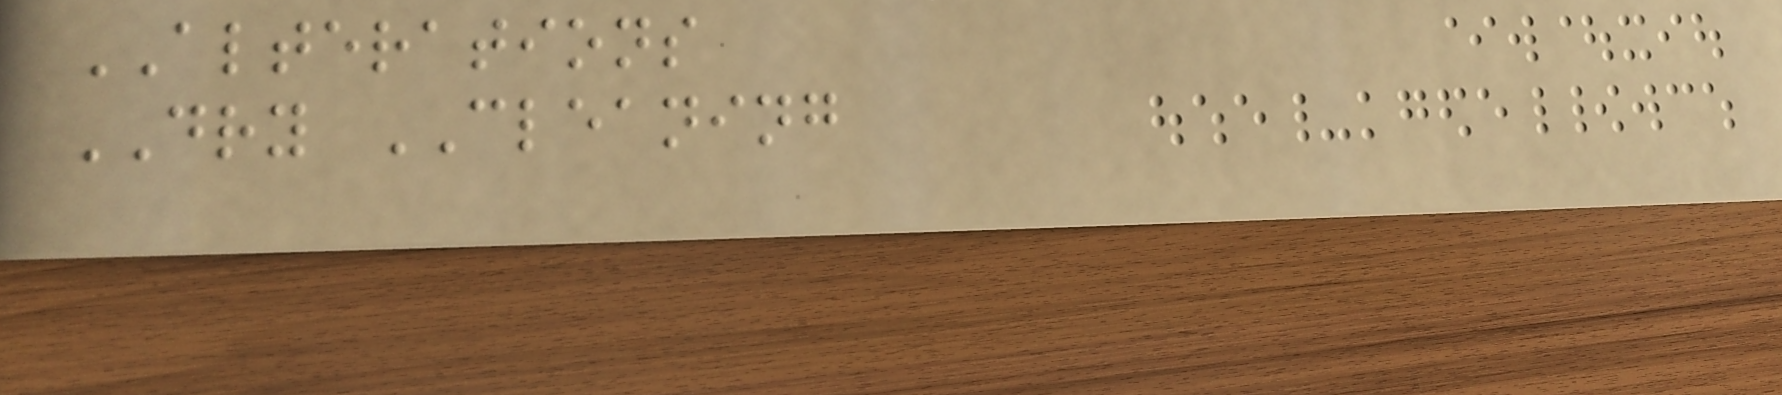ALTERATIONS
DRY CLEANING
